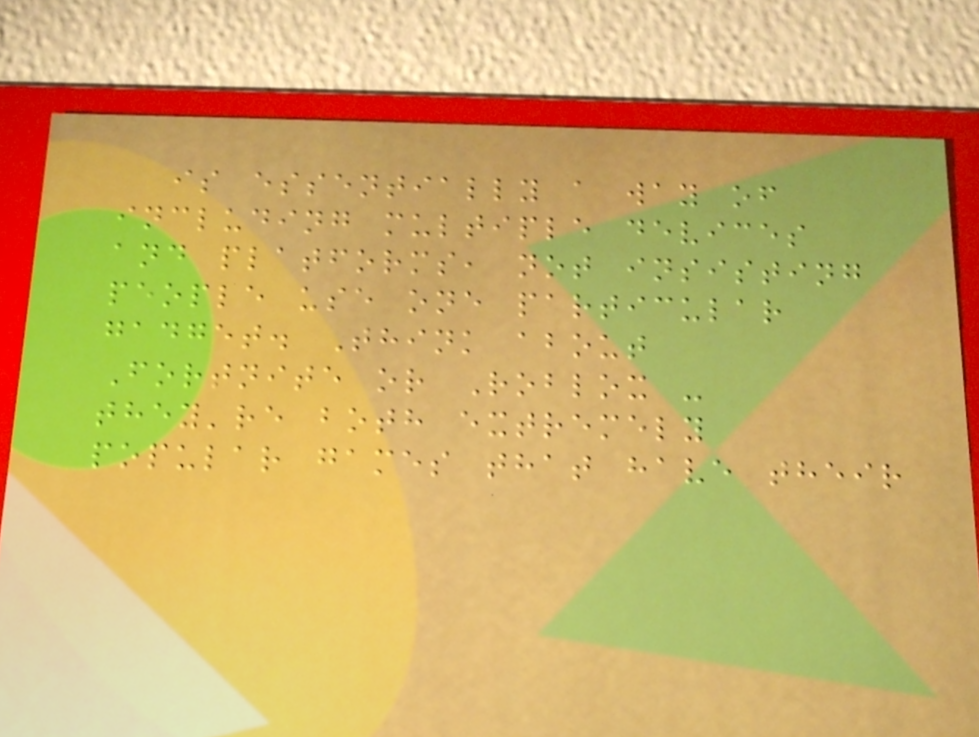is essentially a way of
including multiple devices
and platforms, not insisting
people use one particular
gadget. Think about
Fortnite or Roblox -
they're both extremely
popular games that have their
